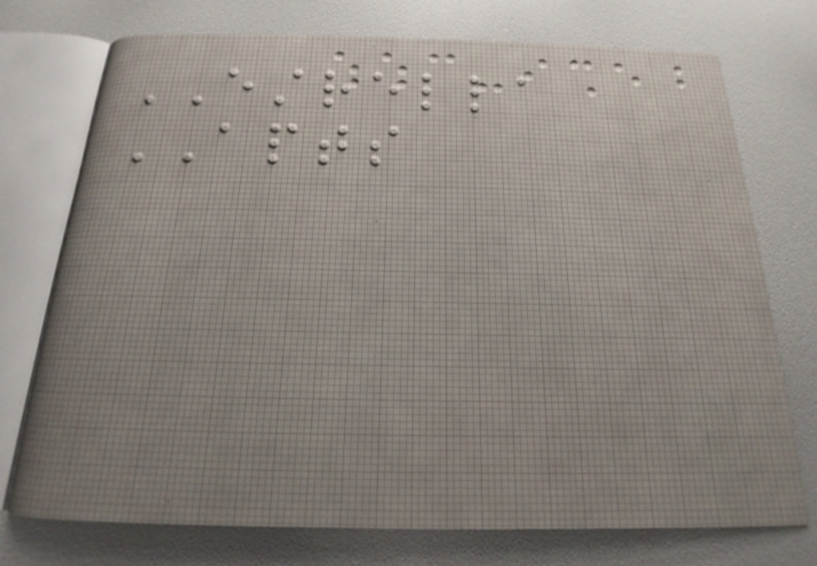ESTRELLA
APTS
